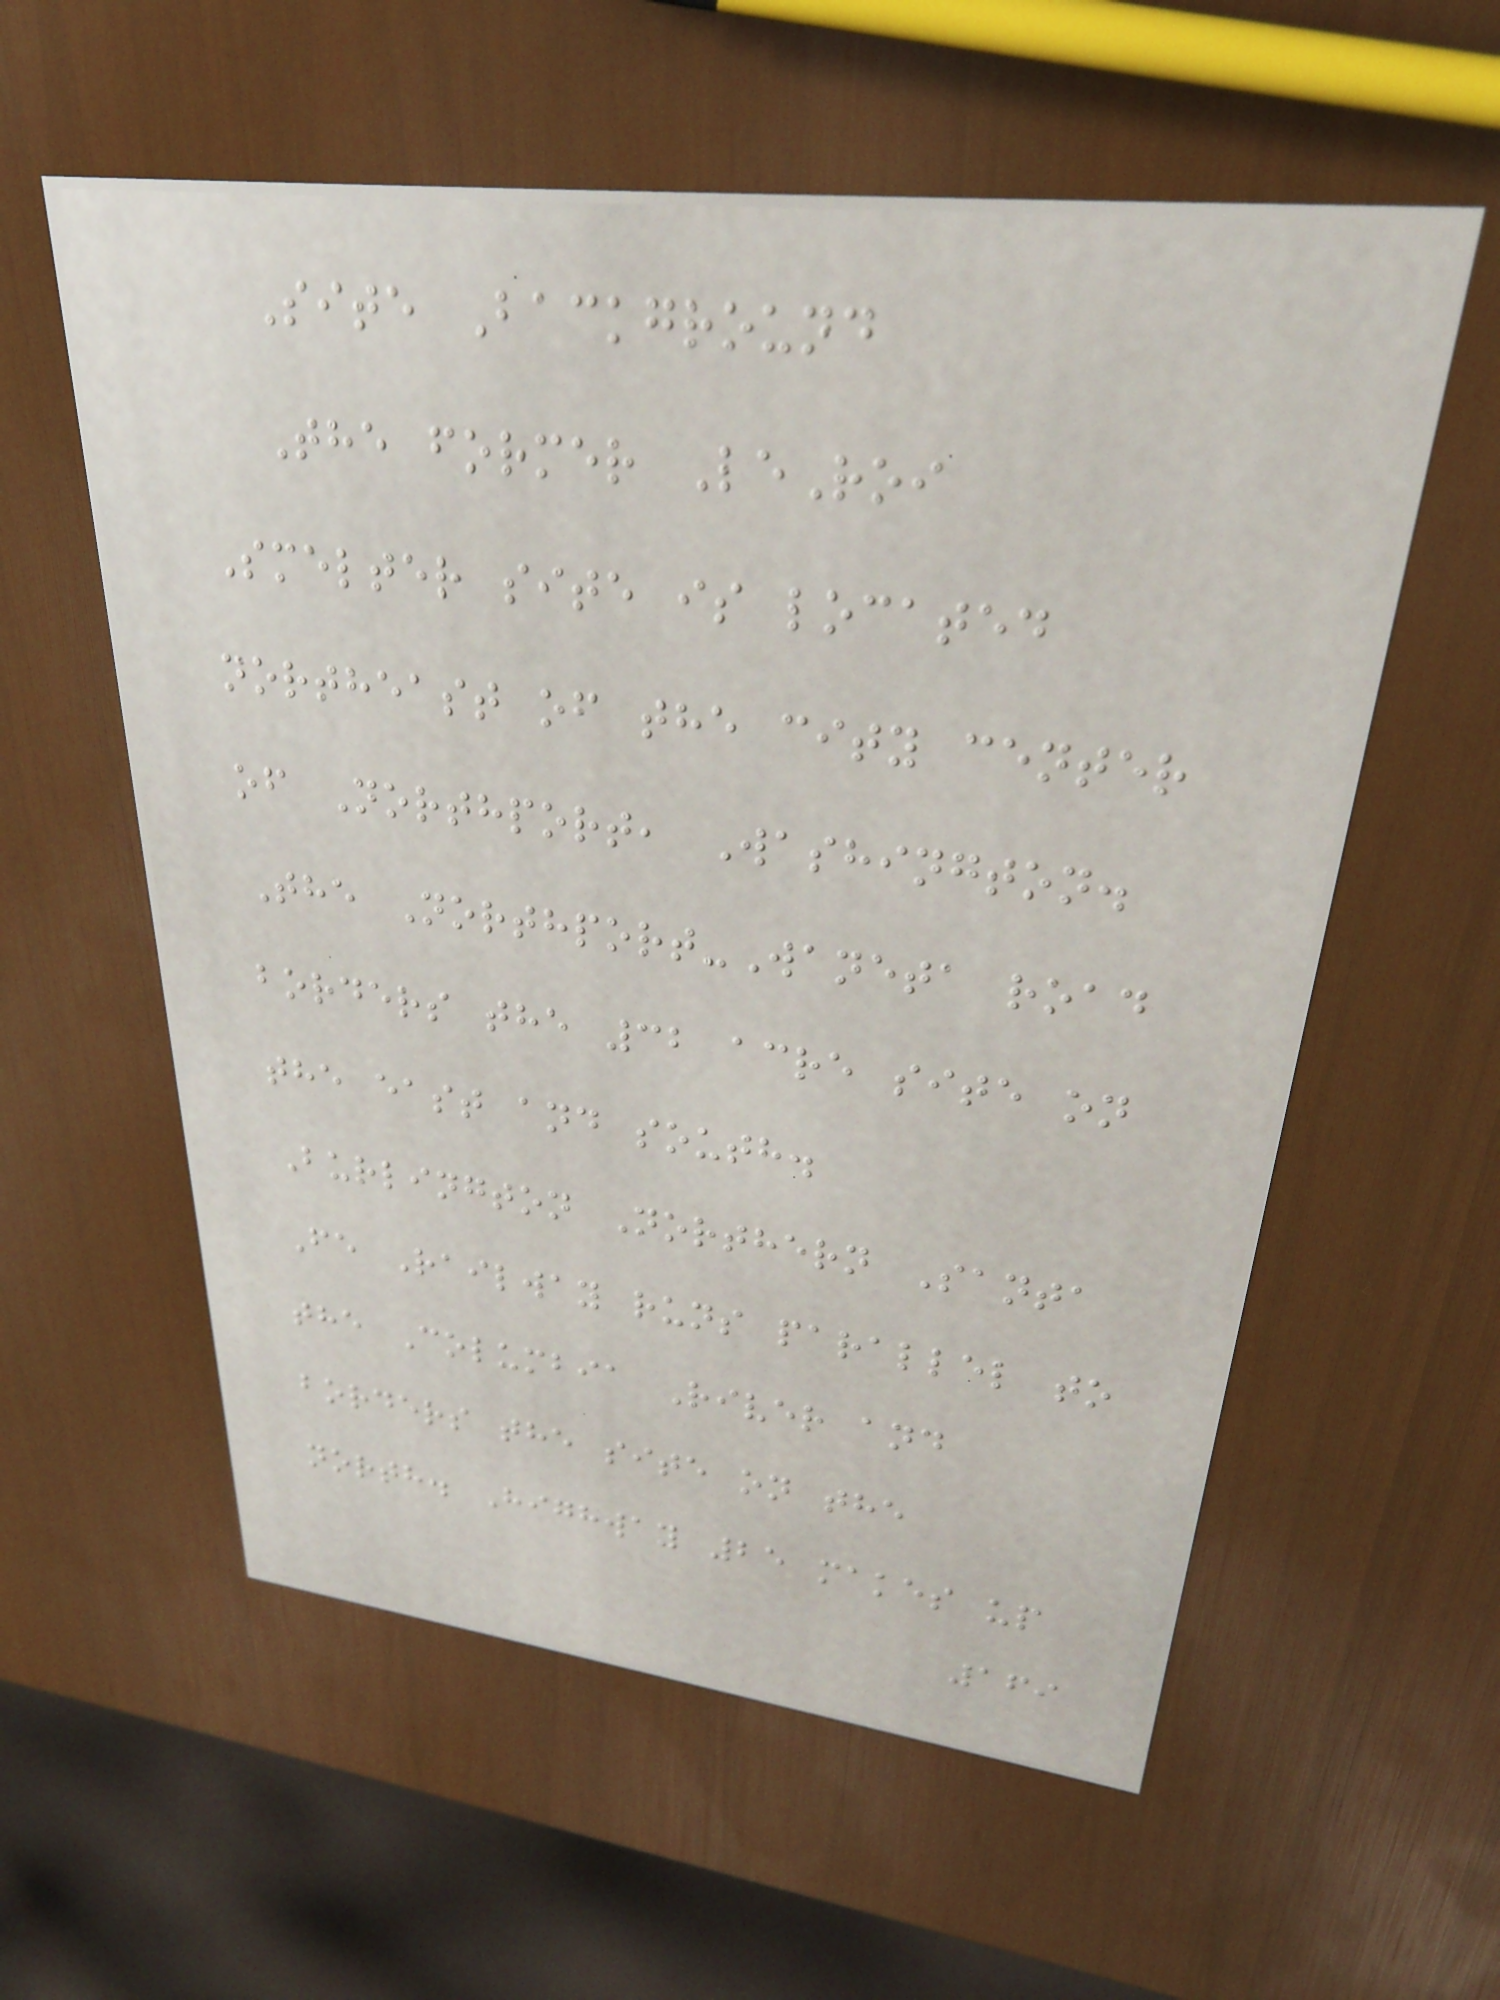Site Background
The former LeRoi
Smelter site is located
northeast of the city center
of Northport, Washington.
The Northport-Waneta road
borders the 32 acre site on
the east and south.
Burlington Northern Santa
Fe Railway runs parallel to
the Columbia River and
borders the site on the
north. Highway 25 makes up
169
